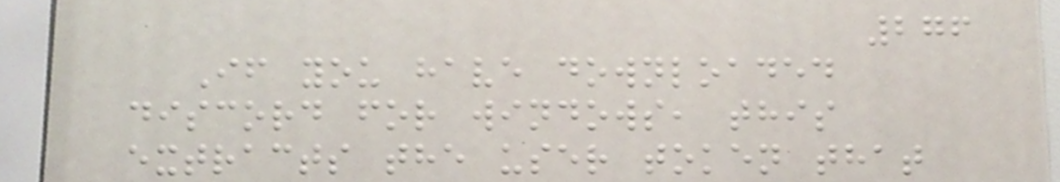276
If you have downloaded
discord for windows, this
extracts the user token that
